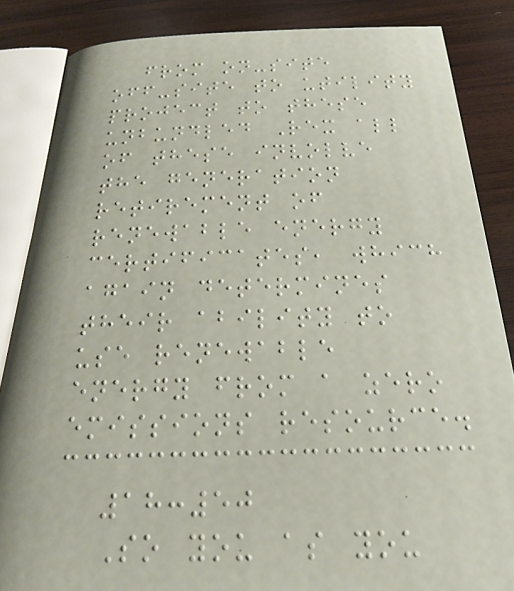from on-site
off-site to utility
project to these
unbundled Rex all
of these involve
the generation
retirement of
renewable energy
certificates, which
again determines
their ability to
use renewable
energy from a zero
emissions resource.
18:50
So you as you
